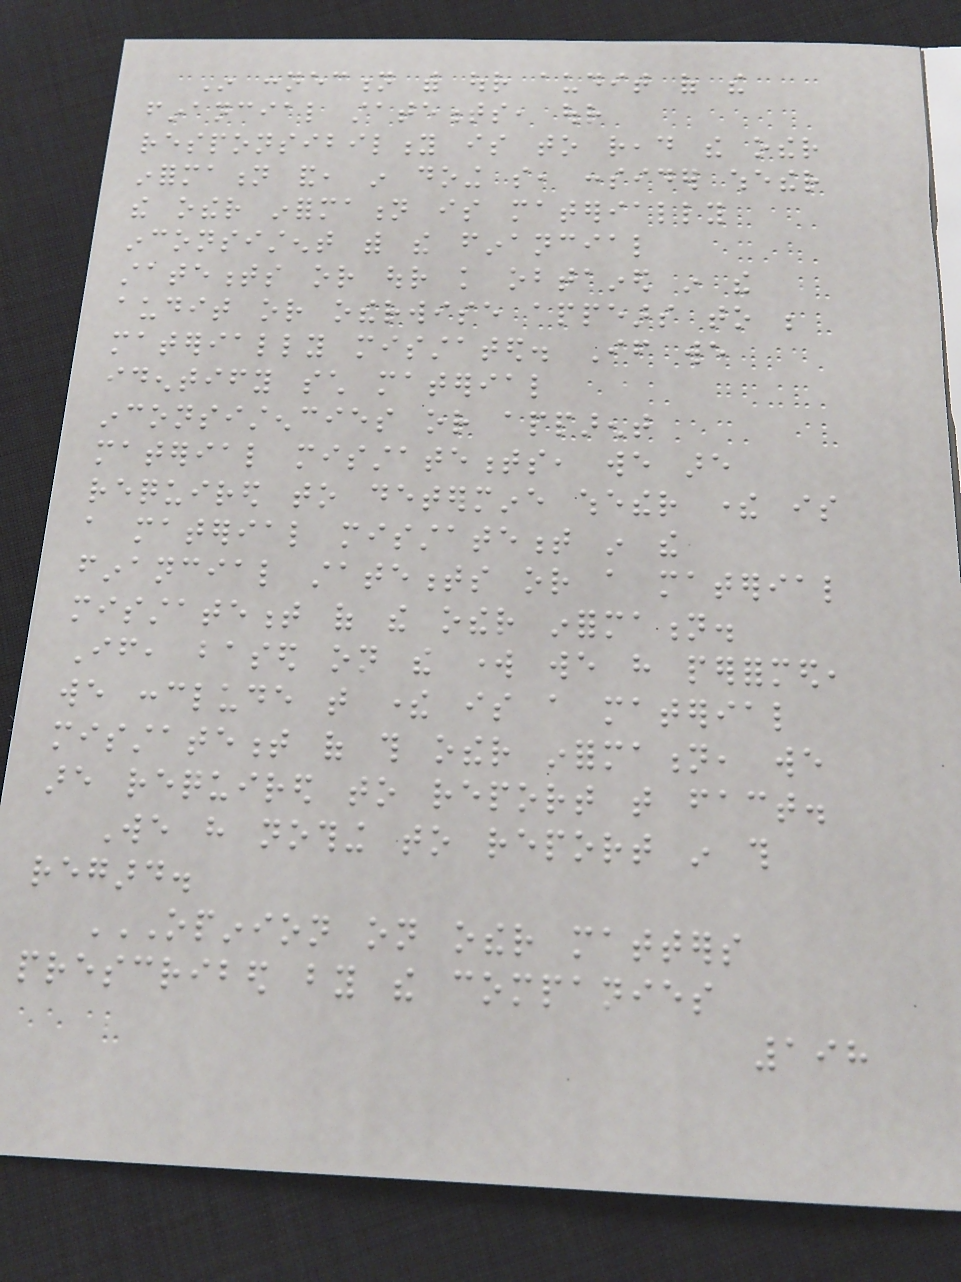In connection with our audit of the
financial statements, our
responsibility is to read the other
information and, in doing so, consider whether
the other information is materially
inconsistent with the financial
statements or our knowledge obtained in the
audit or otherwise appears to be
materially misstated. If we
identify such material
inconsistencies or apparent
material misstatements, we are
required to determine whether there is
a material misstatement in the
financial statements or a material
misstatement of the other information.
If, based on the work we have performed,
we conclude that there is a material
misstatement of this other information, we
are required to report that fact.
We have nothing to report in this
regard.
OPINION ON OTHER MATTERS
PRESCRIBED BY THE COMPANIES
198
